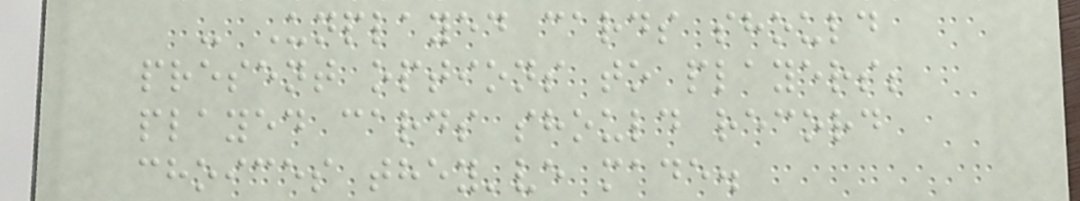- Unplayed cards should
present options to players;
played cards should record
choices they've made.
